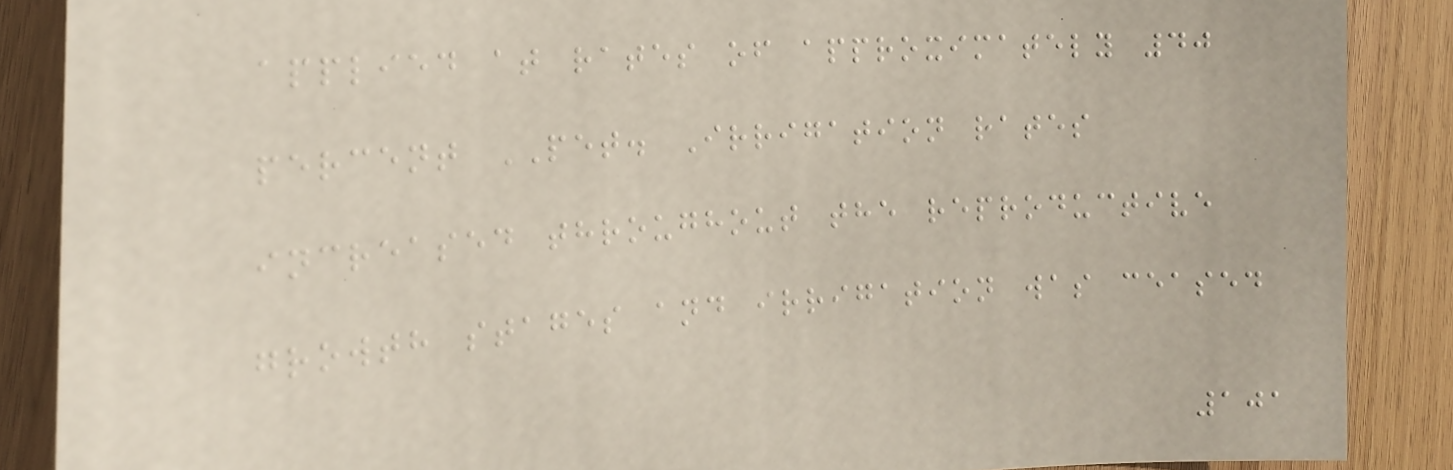applied at rates of approximately 40
percent PET. Irrigation rates
increased throughout the reproductive
growth stages and irrigation was ceased
101
